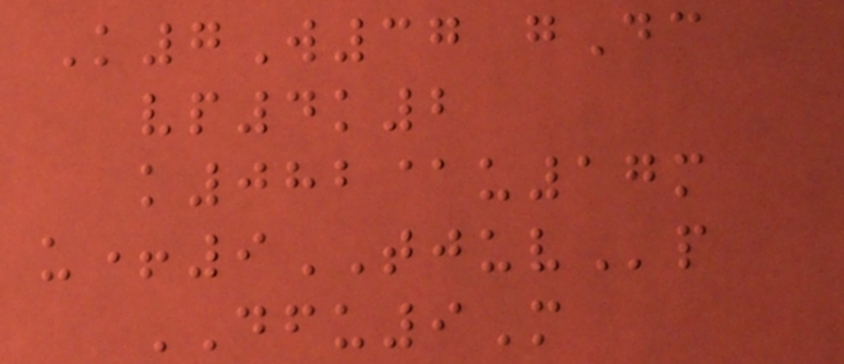K7W37 gDc
vp4k2
k082@u17m
u+9TJUVp
DFU9M
